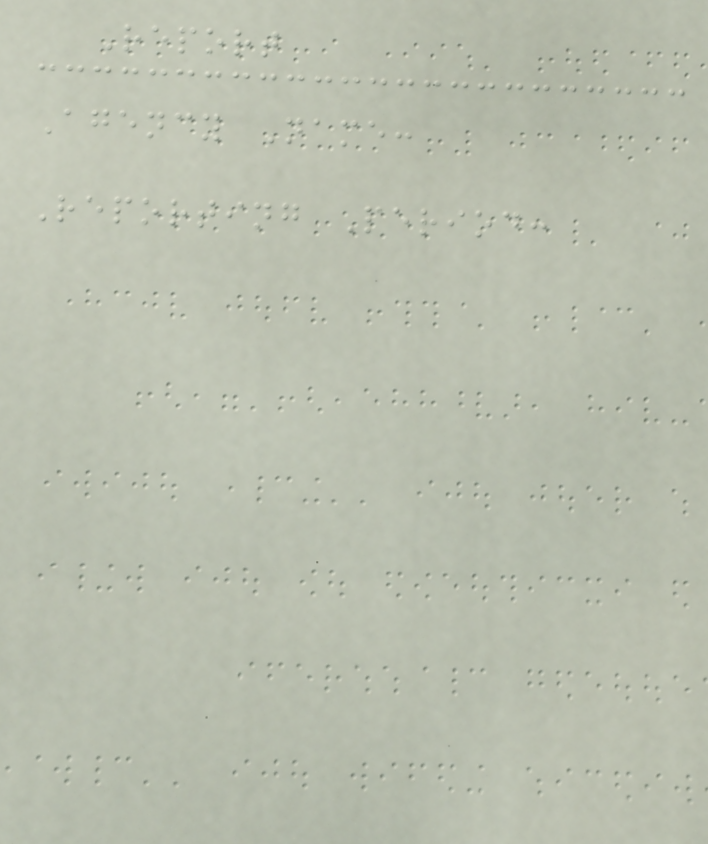Report
Agency Name:
Reporting Period:
